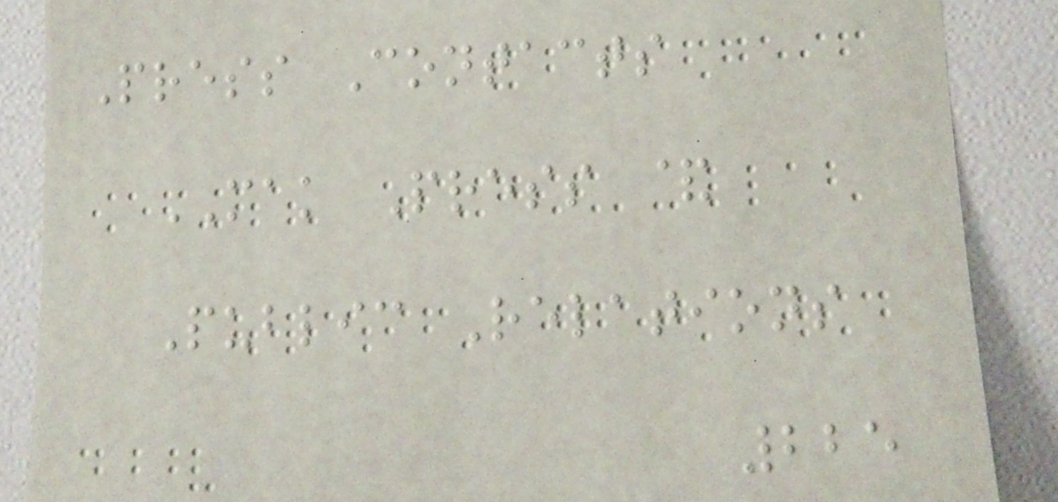Press Contacts
MAK Press &
Public Relations
225
